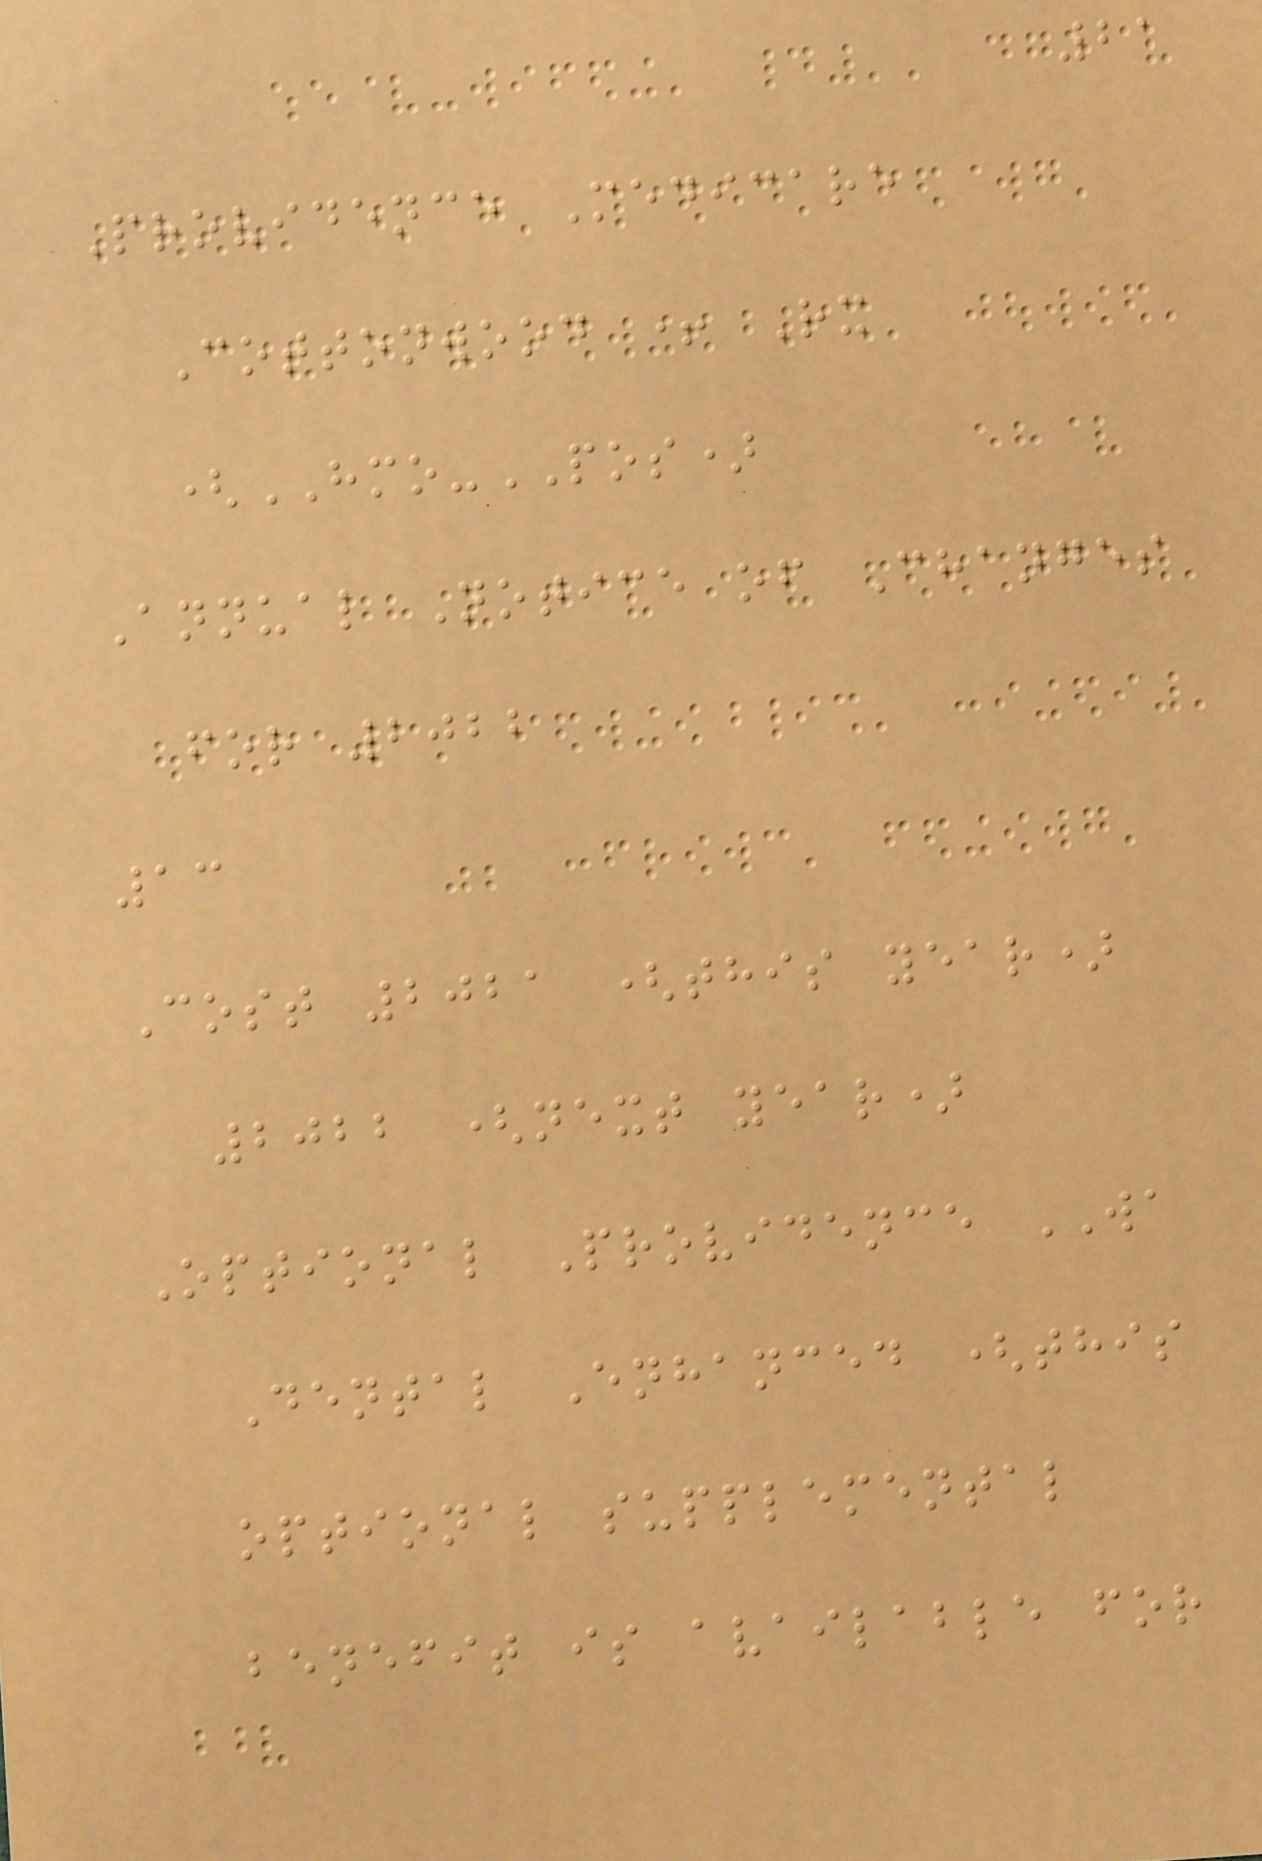21
Providence Medicare
Cottonwood + Rx
(HMO-POS)
Annual Notice of Changes
for 2022
13
Cost 2021 (this year)
2022 (next year)
Optional Providence WA
Dental Enhanced (this
optional supplemental
benefit is available for
